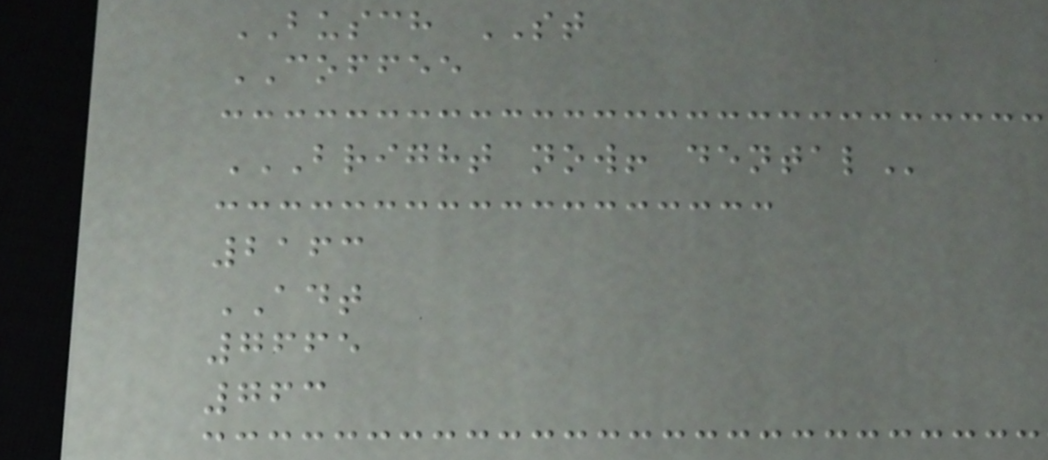BUSCH ST
COFFEE
BRIGHT NOW! DENTAL
2163
ADT
7665
763
